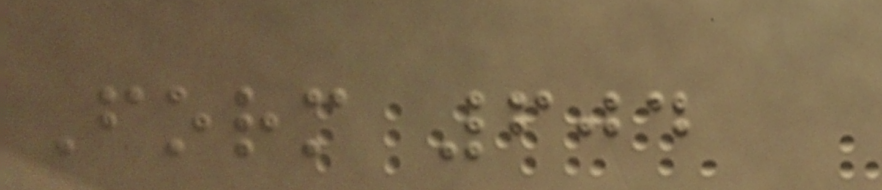Form 604
